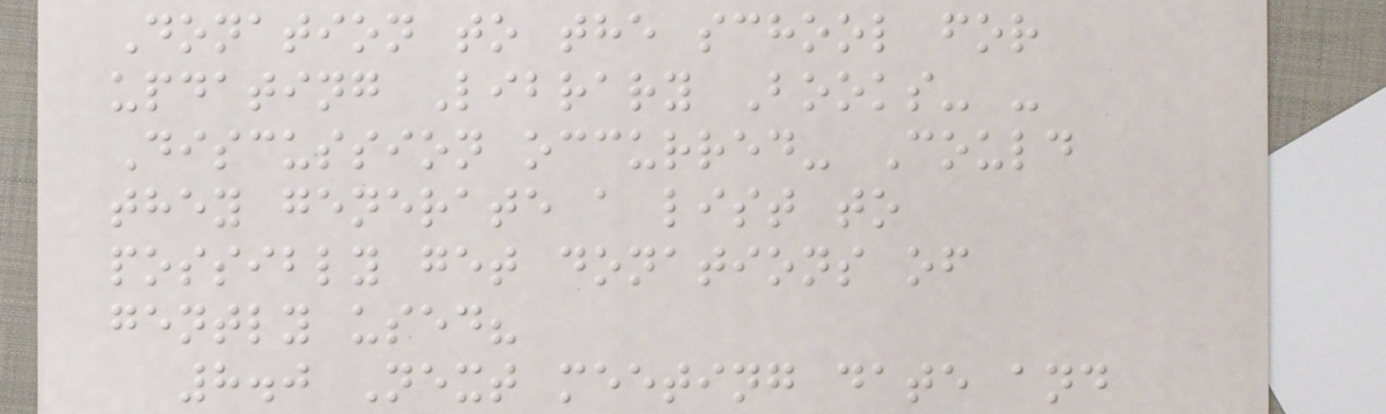Donation to the school for
updating Library Books- -
Discussion occurred- Could
they generate a list to
possibly get donations of
gently used?
8.0 Next meeting date and
